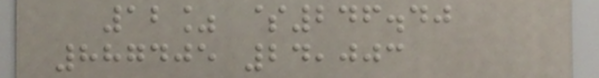12% $246.40
887405 24,003
